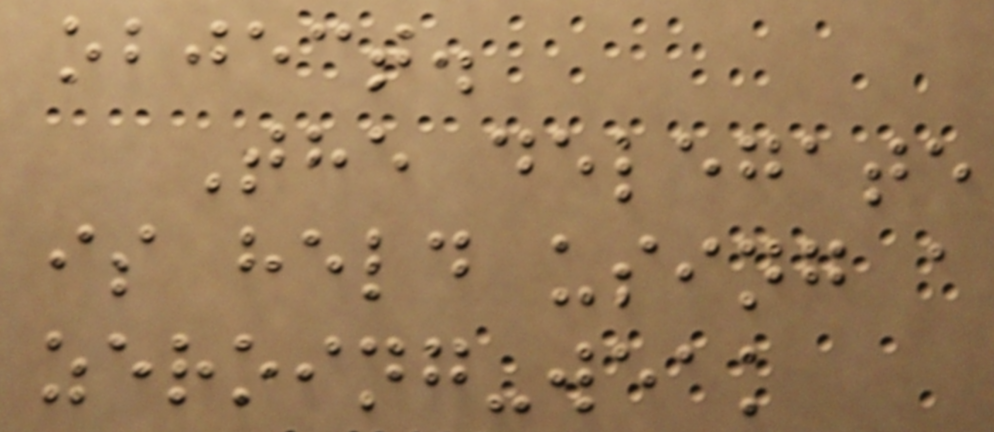object.
The delegate
is held using a
zeroing-weak
